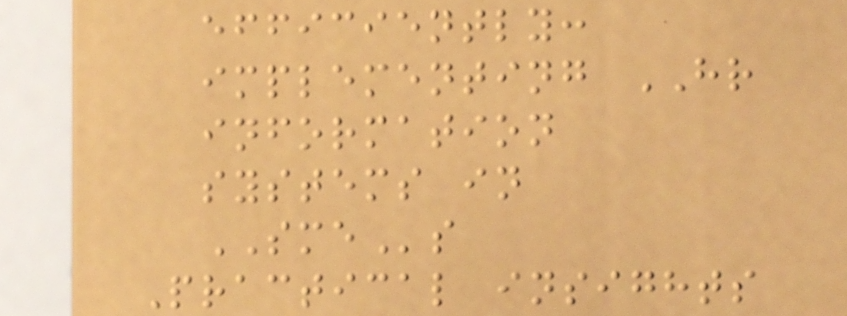efficiently:
implementing HR
information
systems in
SMEs
Practical insights
